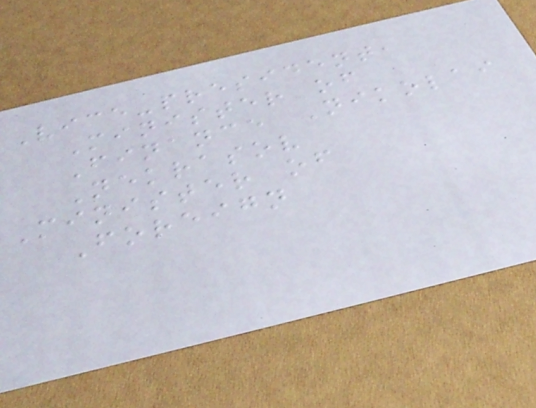Vice-president,
Minister of
Finance Nikolai
Nekrasov
Minister of
Foreign
